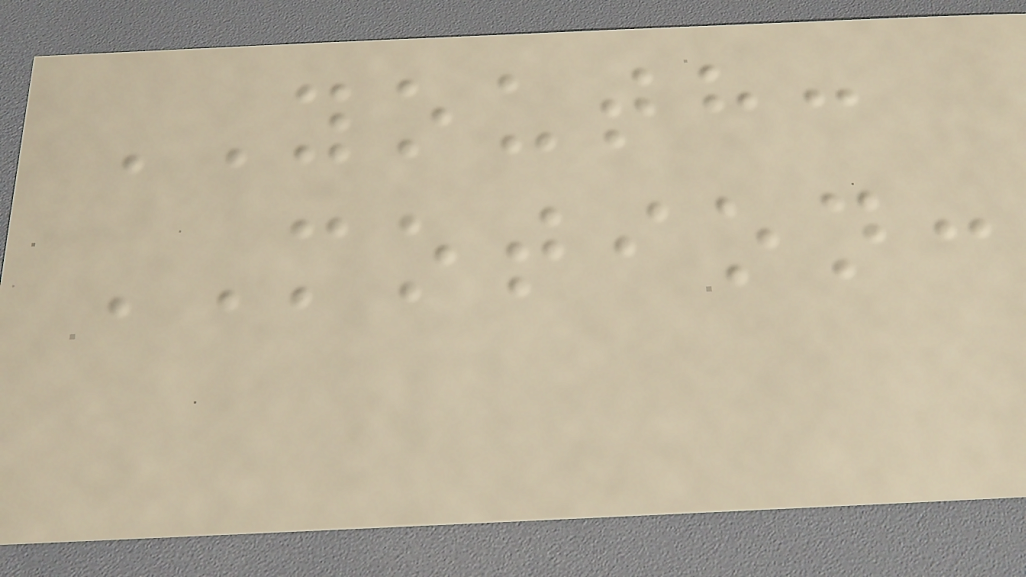YOUTH:
MOTION:
